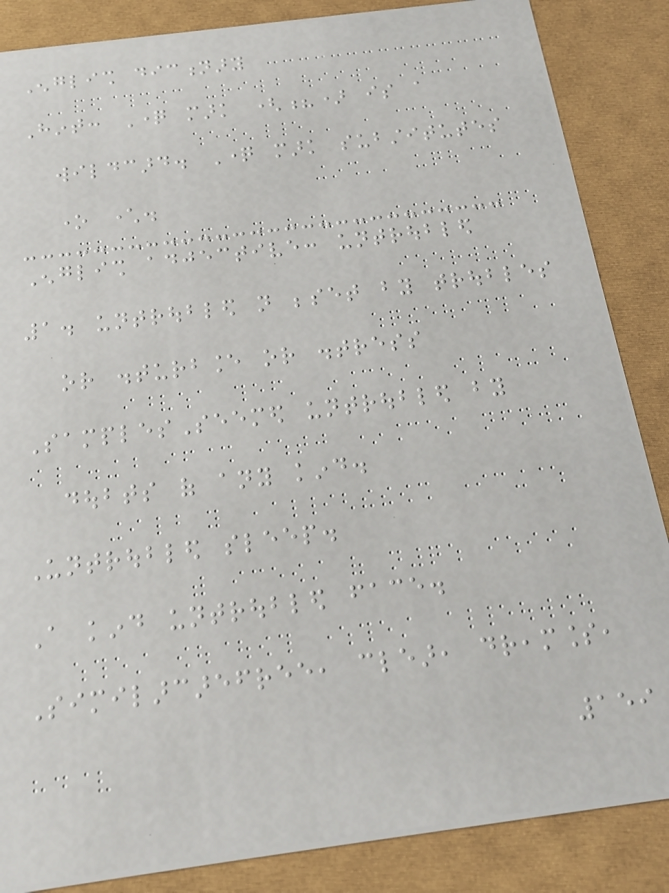English dictionary
Hint: Question mark (?) is a
wildcard. Question mark substitutes
one character.
English adjective: untroubled
1. untroubled not beset by troubles
or disturbance or distress
SamplesSeemed untroubled by
doubts of any kind.
Untroubled sleep.
A kind untroubled face.
Similarcarefree, clear, dreamless,
159
